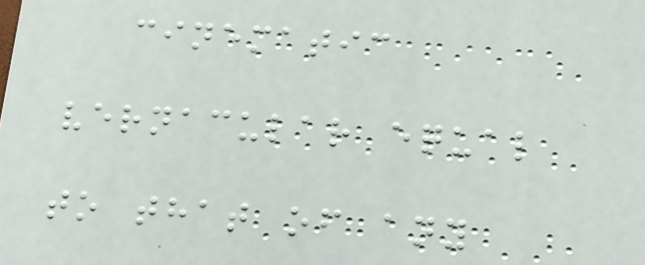cinematic
vernacular equal
to that of any
